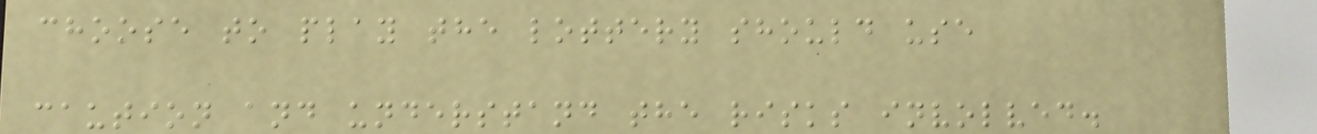choose to play the lottery should use
caution and understand the risks involved.
